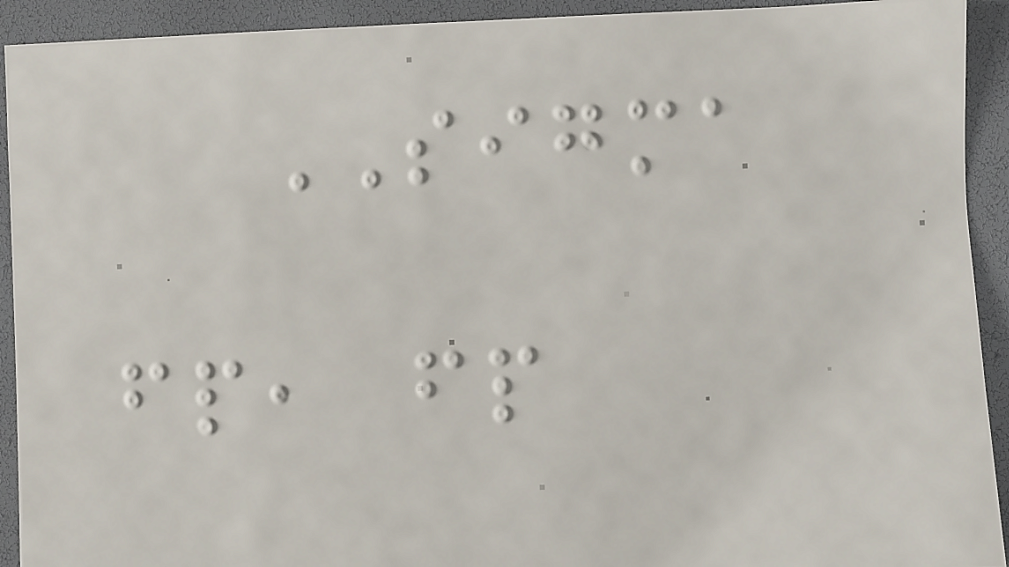SIGMA
fp, fp
